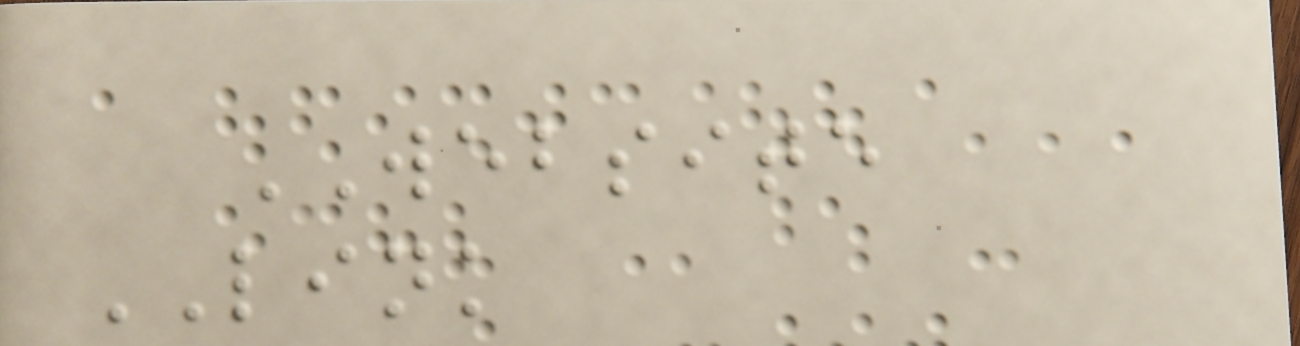WEBSITE
LINK
